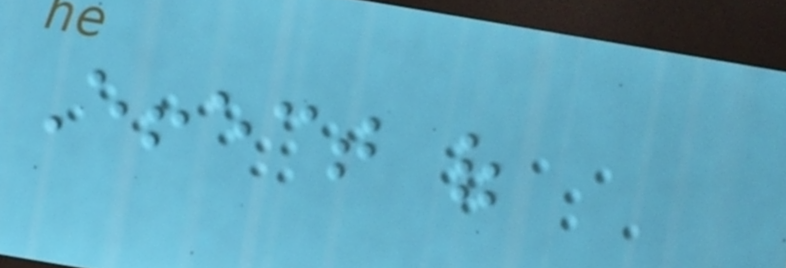Effect of
